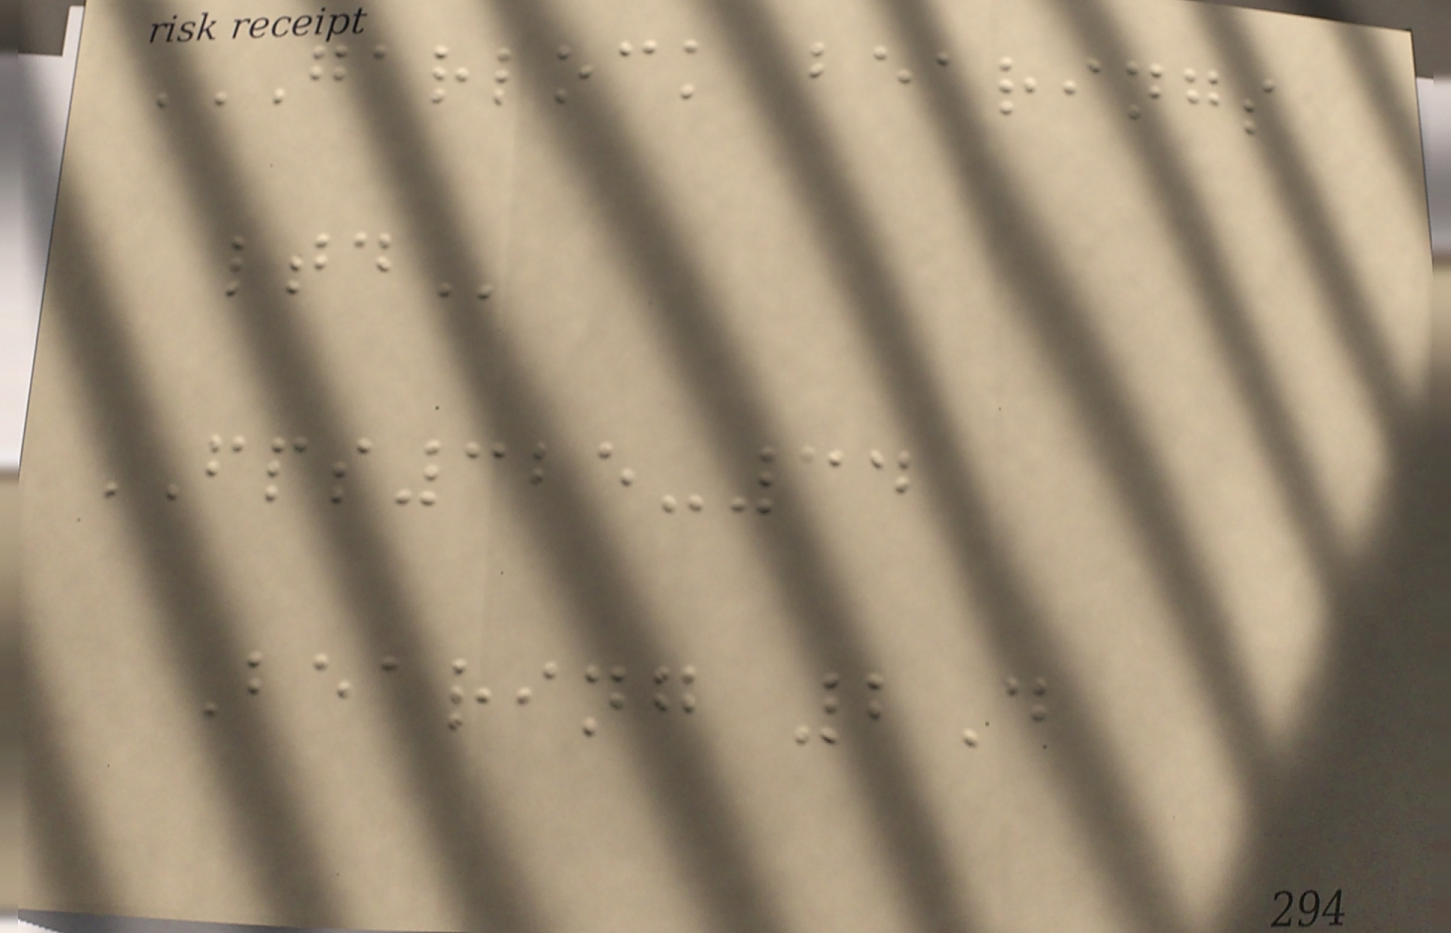GARLOCK BEARINGS
LTD
FPS325-34
Bearing 2D
